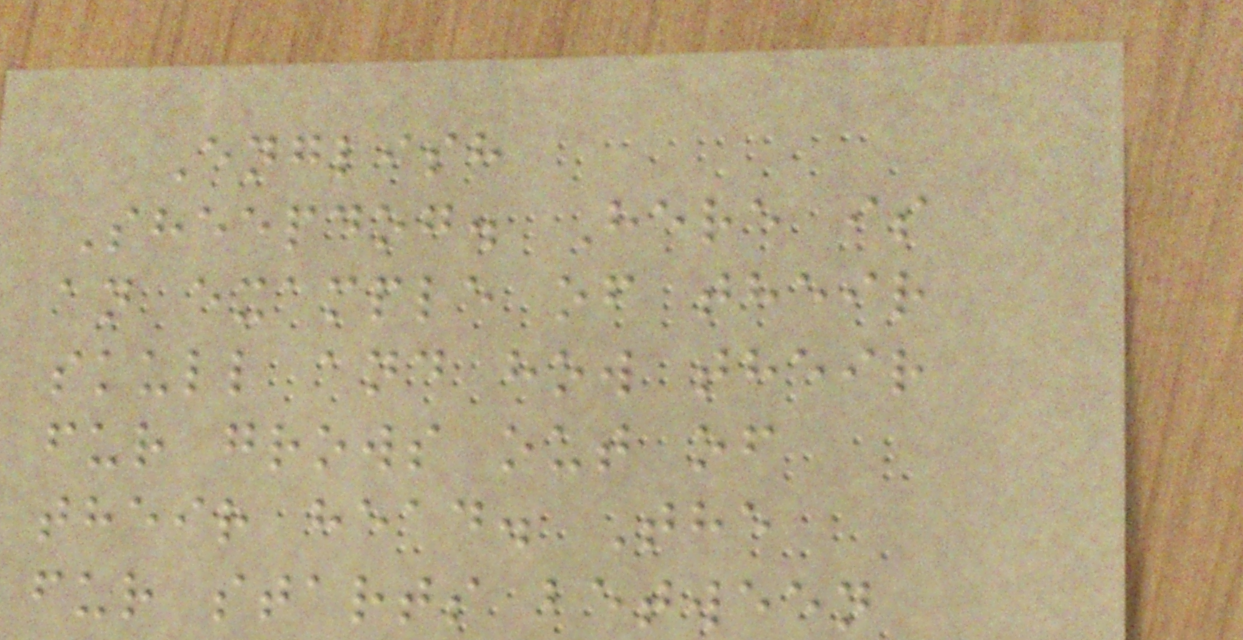English
Sheepdog. Here is
an example of their
skull and how their
fur grows out of
their head. The
fur starts between
